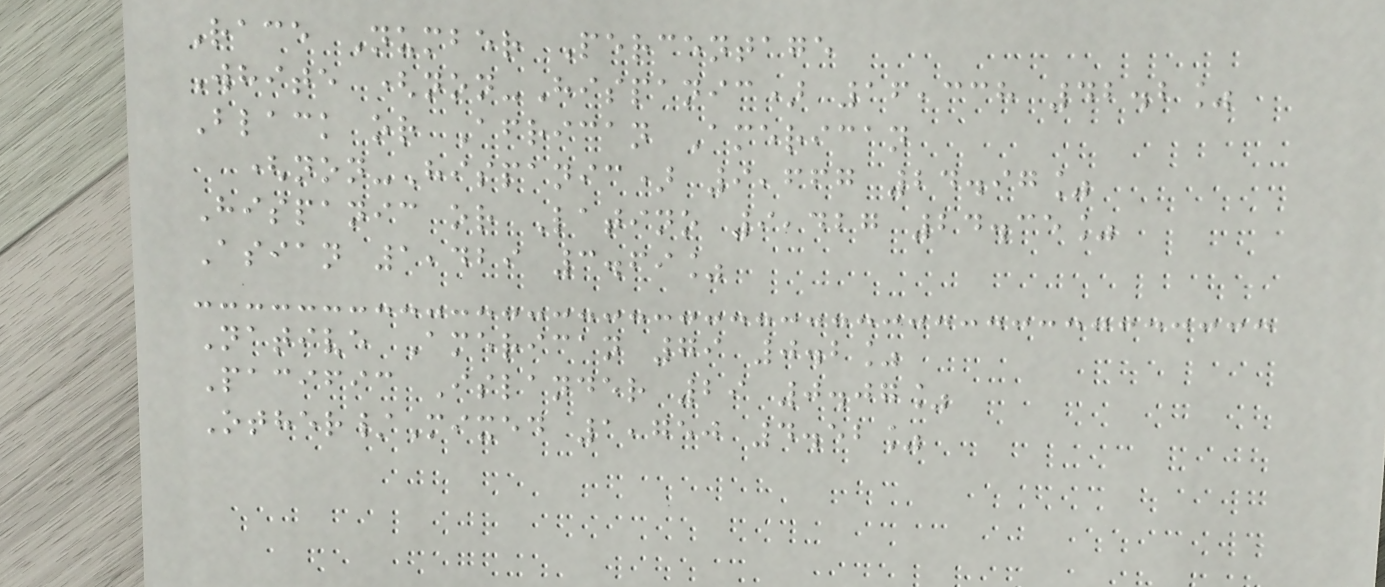Race Number Percentage
White (non-Hispanic) 16,338 42.2%
Black or African American
(non-Hispanic) 9,667 24.97%
Hispanic or Latino 9,427 24.35%
Asian 1,429 3.69%
Native American 79 0.2%
Pacific Islander 29 0.07%
Other/Mixed 1,750 4.52%
